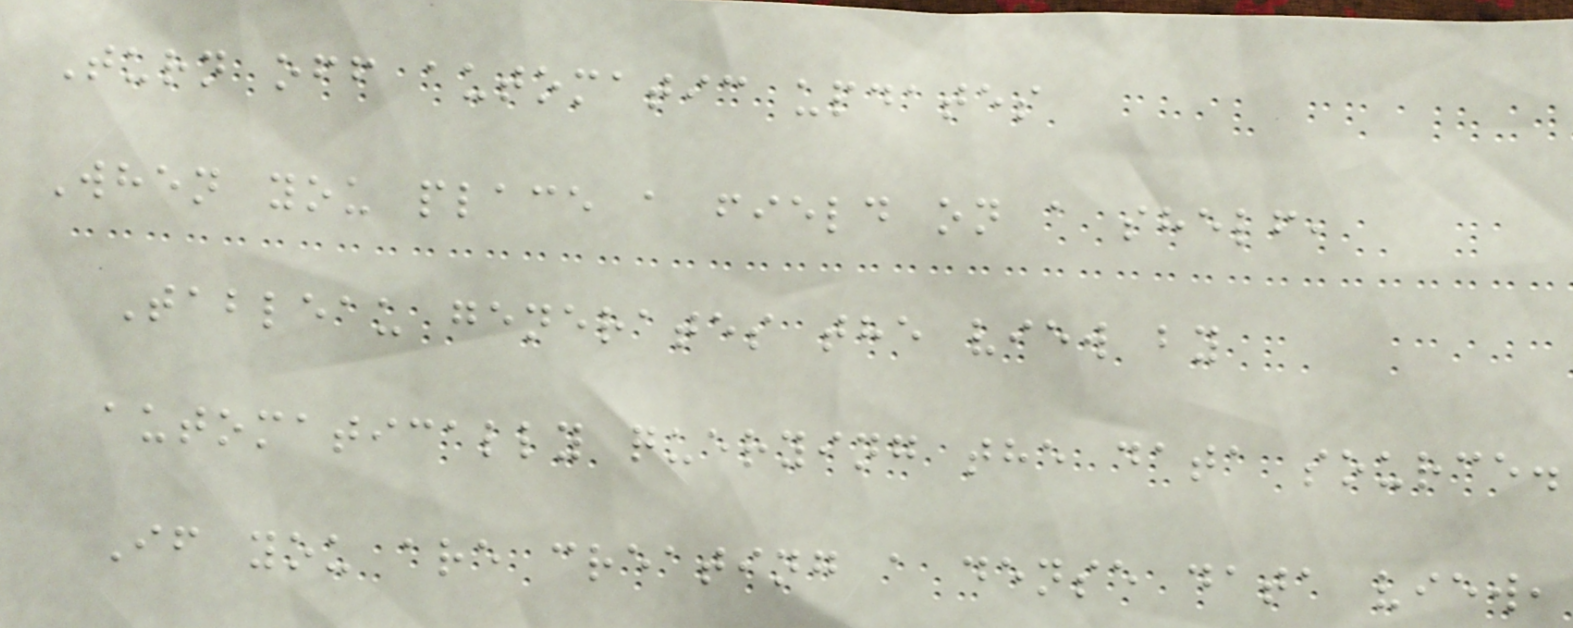Turn off automatic updates
When you place a field on a shelf,
Tableau generates the view by
automatically querying the data source.
If you are creating a dense data view,
